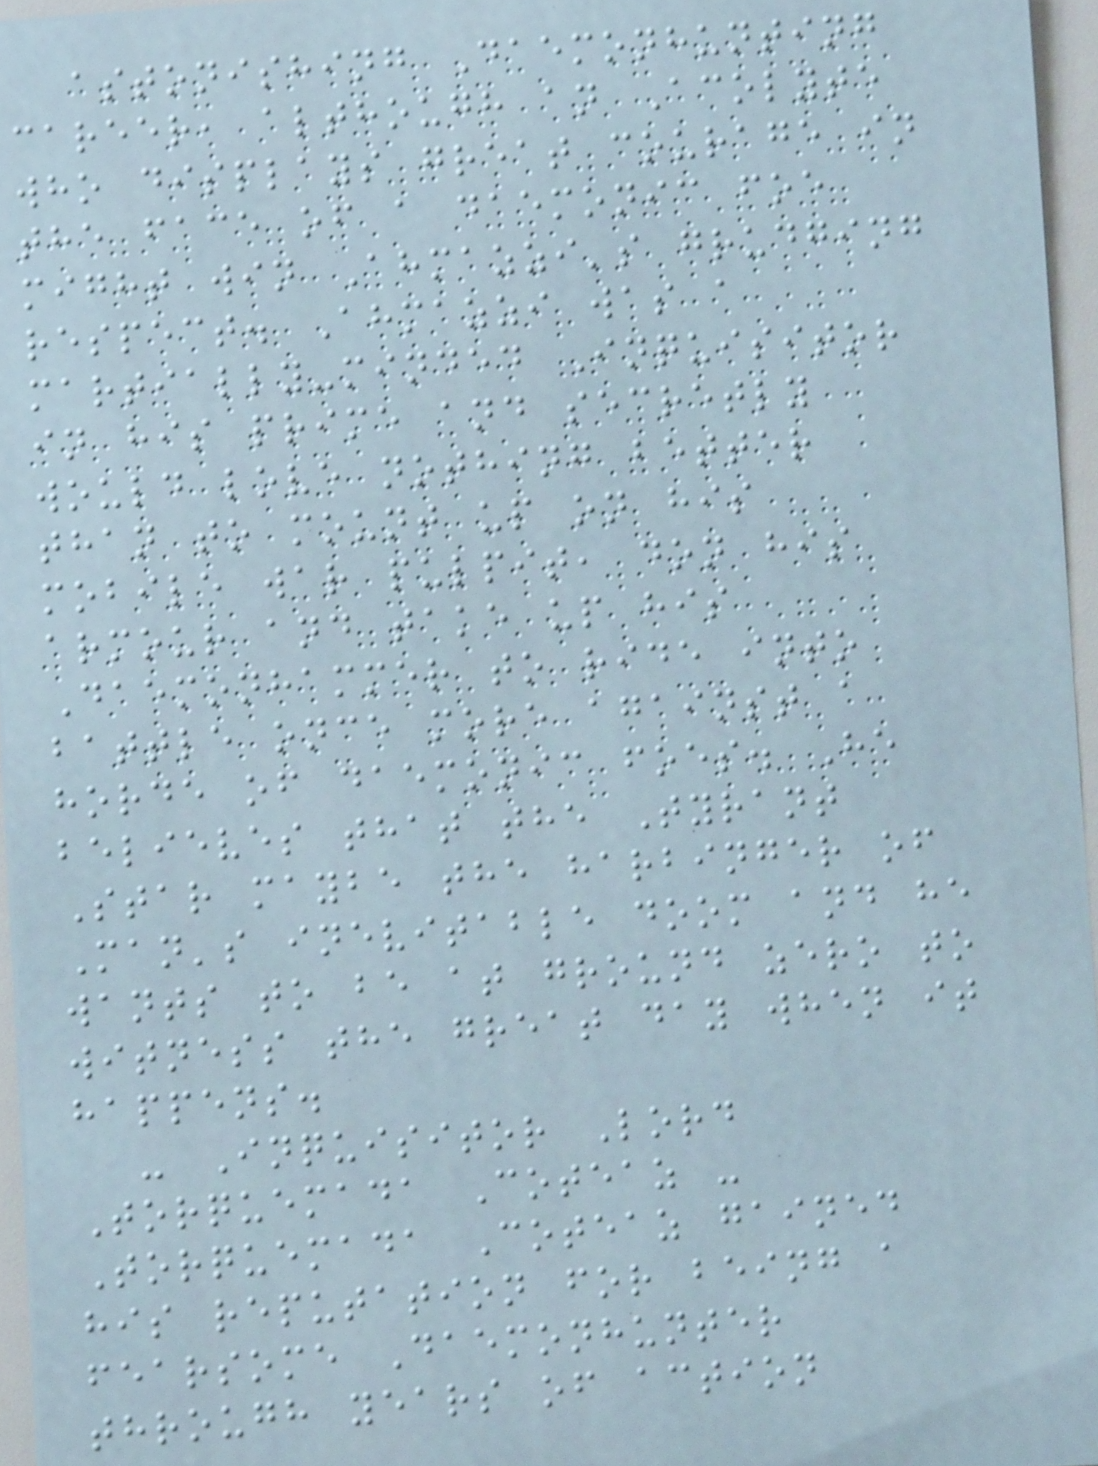astonishing Daemonhunting
career, although an Acolyte
who displays great courage in
the face of a daemonic foe
might win Ahmazzi's grudging
respect. Ahmazzi was a
martially-minded Inquisitor
in his prime and secretly
would love nothing better
than to mount up on his
mobile war pulpit, don his
armour and take up his
Daemonhammer to ride into
battle once more against a
horde of daemonic foes. He
believes that the Tyrant
Star maybe the harbinger of
Man's inevitable doom and he
wants to be at ground zero to
witness the great day when it
happens.
- Inquisitor Lord
Torquemada Coteaz -
Torquemada Coteaz gained
his reputation for being a
fearsome Daemonhunter
through years of action
